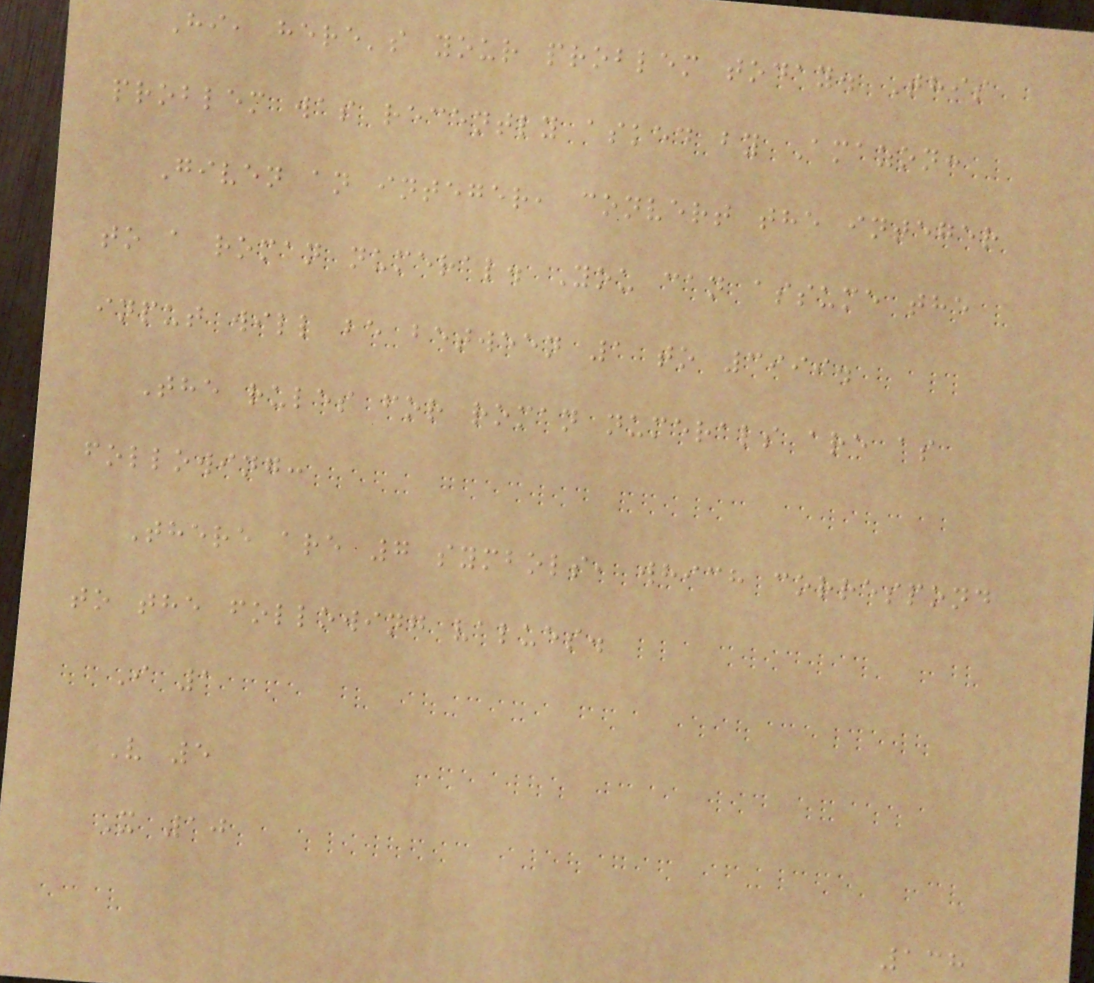Hi, here's your problem today. This
problem was recently asked by Amazon:
Given an integer, convert the integer
to a roman numeral. You can assume the
input will be between 1 to 3999.
The rules for roman numerals are as
following:
There are 7 symbols, which correspond
to the following values.
I 1
V 5
X 10
138
